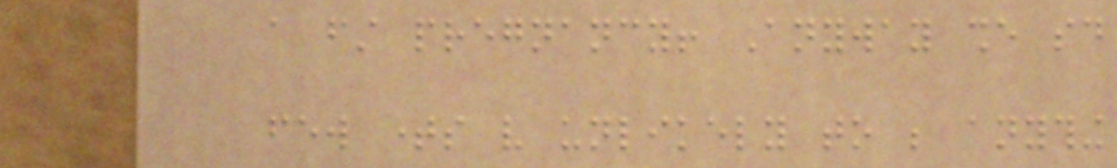a first pregnancy! Anyway she said
few times very unlikely to be anything
